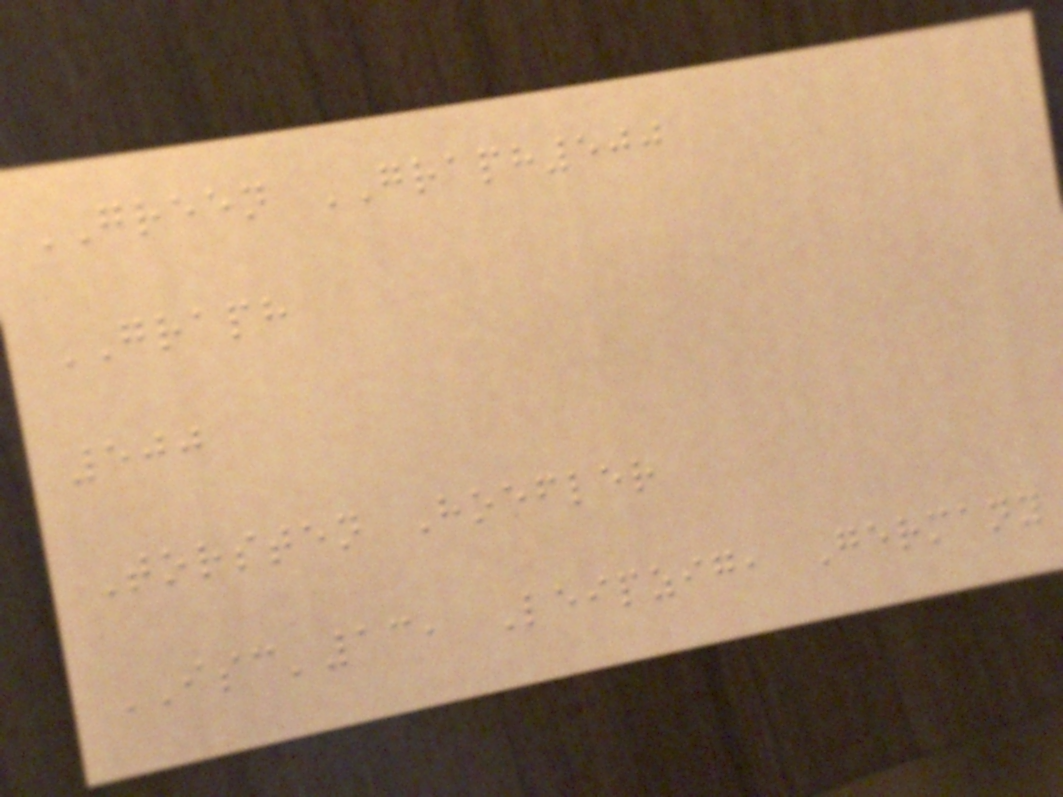GREEN GRAPH500
GRAPH
500
Torsten Hoefler
ISC'13, Leipzig, Germany
